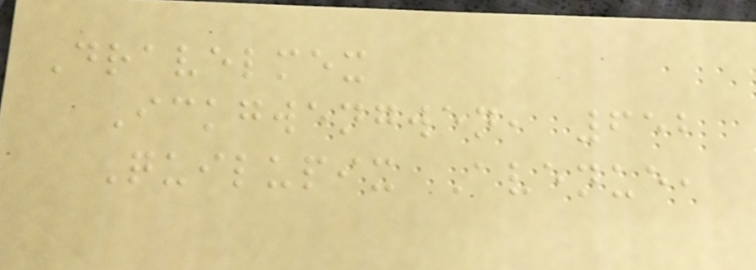Dravelmex
Ickgwengwen, 652
Quilupix Avenue,
